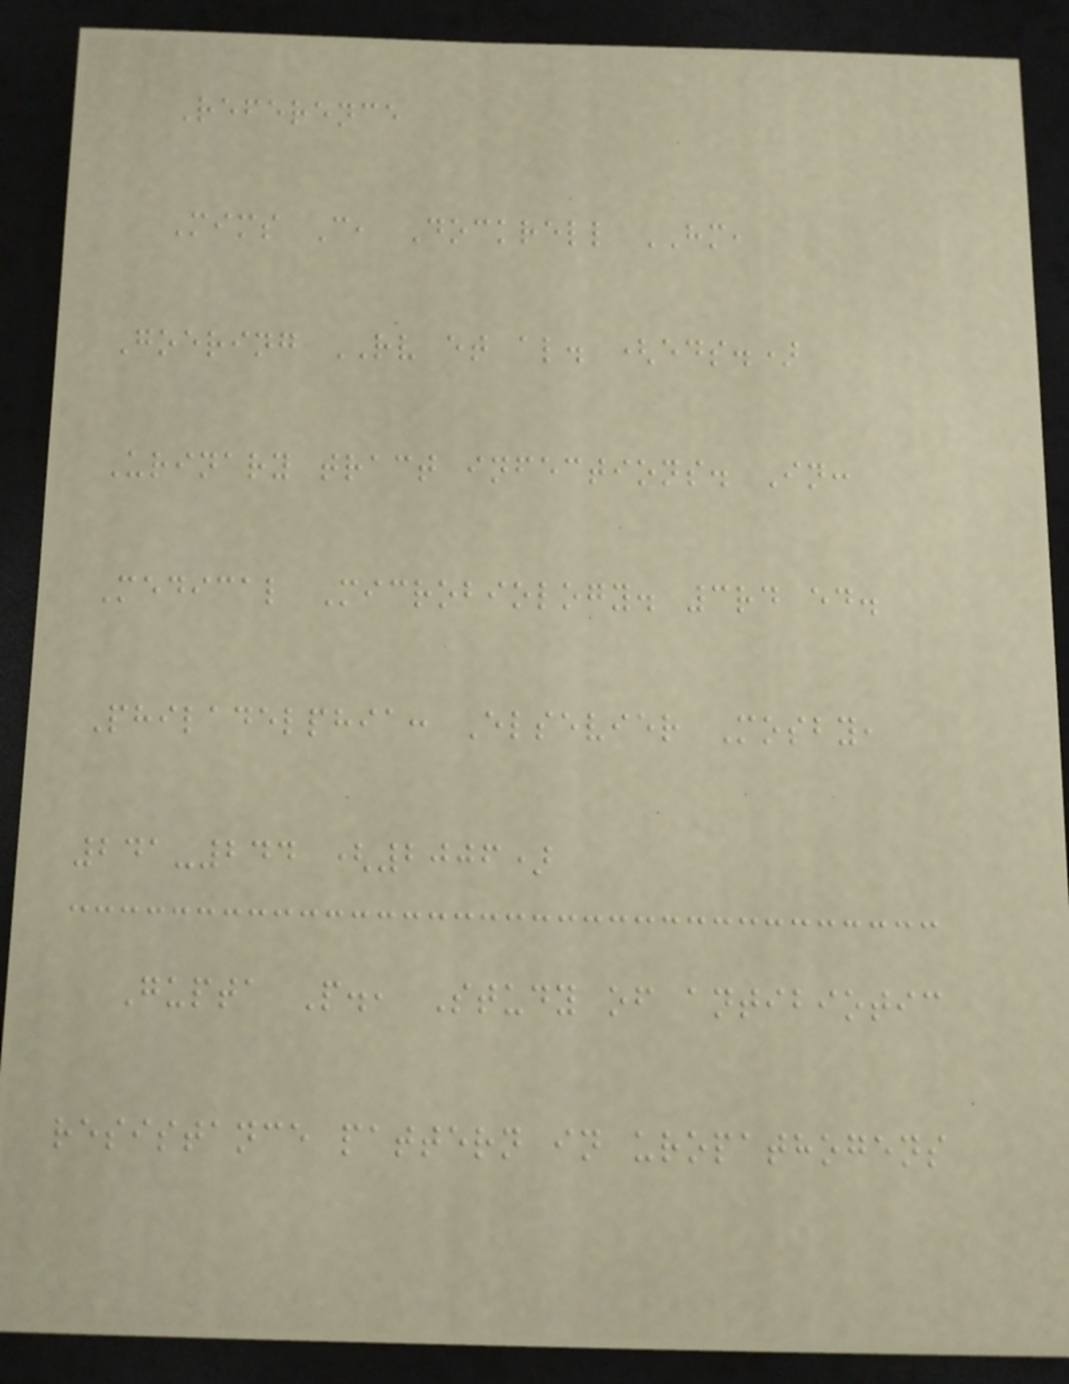Reference
Mims C, Dockrell HM,
Goering RV et al. (eds.)
Urinary tract infections. In:
Medical Microbiology. 3rd ed.
Philadelphia: Elsevier Mosby,
241-244 (2006)
Gupta P., Study of antibiotic
resistance pattern in uropathogens
